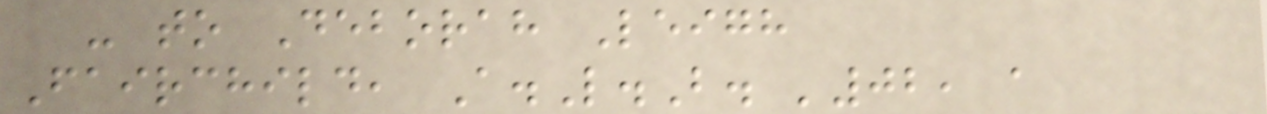- to Deborah Leigh
Fairchild, A.L.B. '02, a
